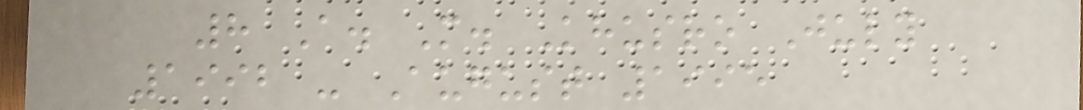8 A. M. Khusro July
1992 - August 1995
